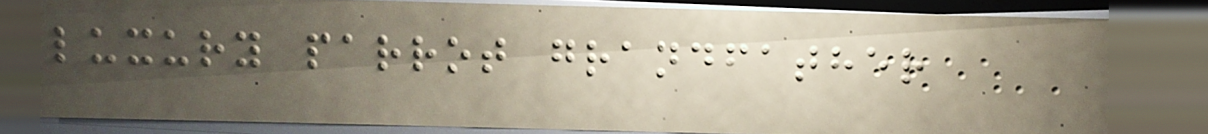luxury parrot grandfather
